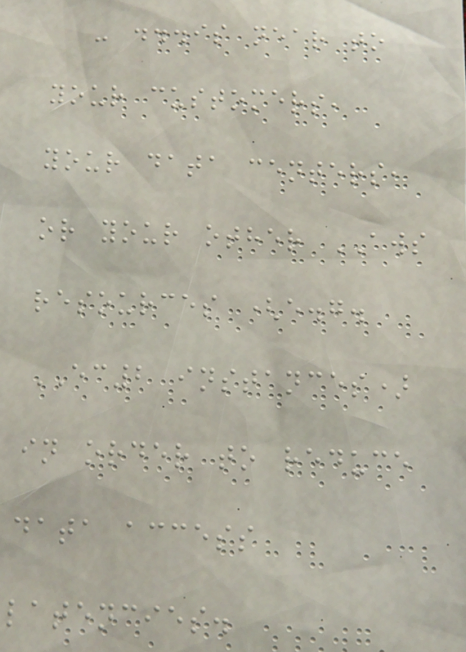- ...is near to
your customers,
your data centers,
or your other AWS
resources (e.g.
EC2 instances)
in order to reduce
data access
latencies.
